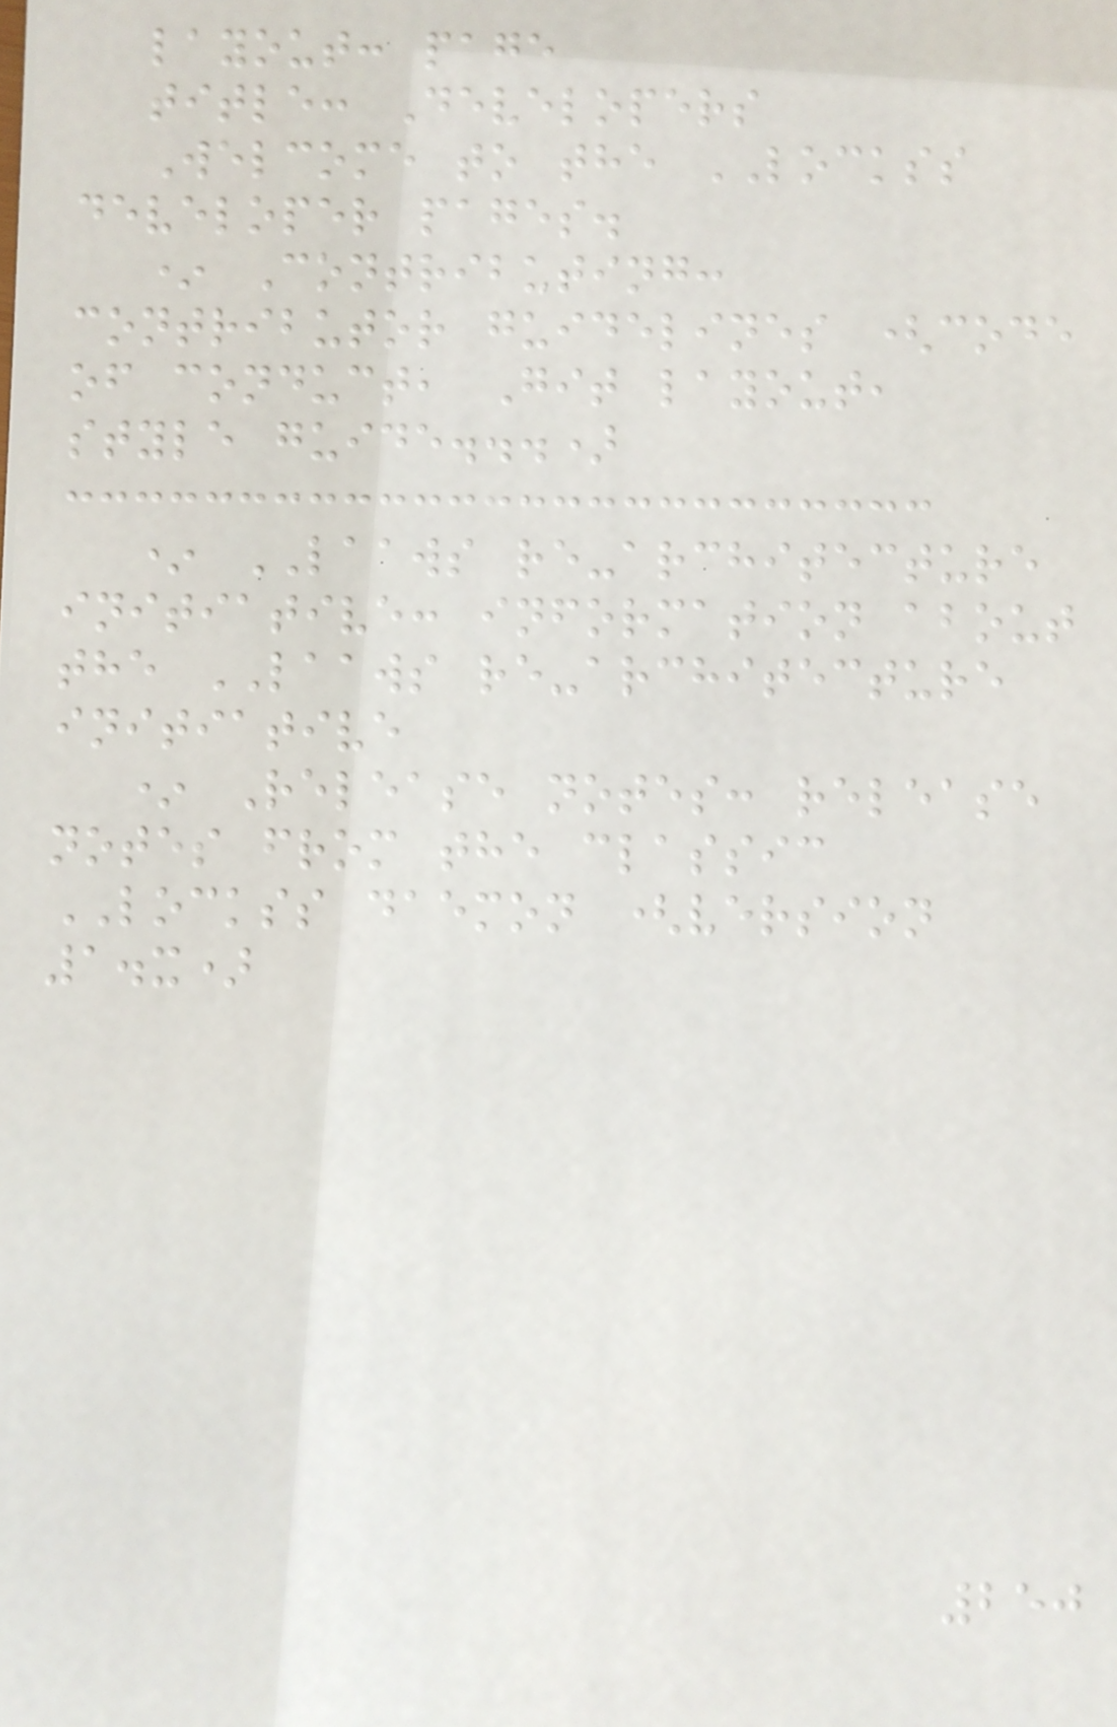layout: page
title: Developers
Welcome to the LOCKSS
developer pages.
* Contributing:
contributor guidelines (code
of conduct, Git layout,
style guide...)
* LAAWS re-architecture
initiative: information about
the LAAWS re-architecture
initiative
* Release notes: release
notes from the classic
LOCKSS daemon (version
1.x)
250
